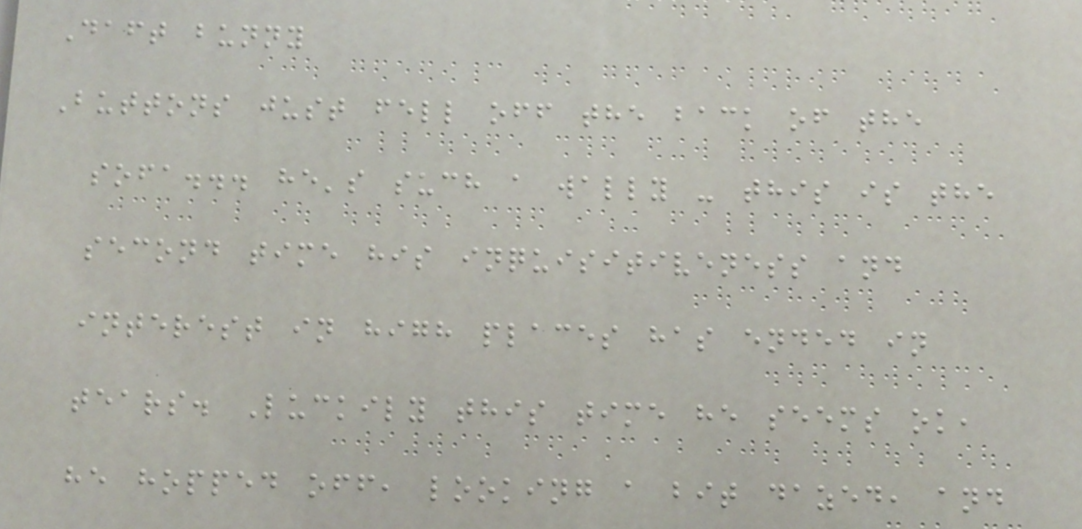Daft bunny
Buttons just fell off the back of the
sofa... he's such a wally - this is the
second time his inquisitiveness and
interest in high places has ended in
tears. Luckily this time he seems ok,
he hopped off, looking a bit dazed, and
